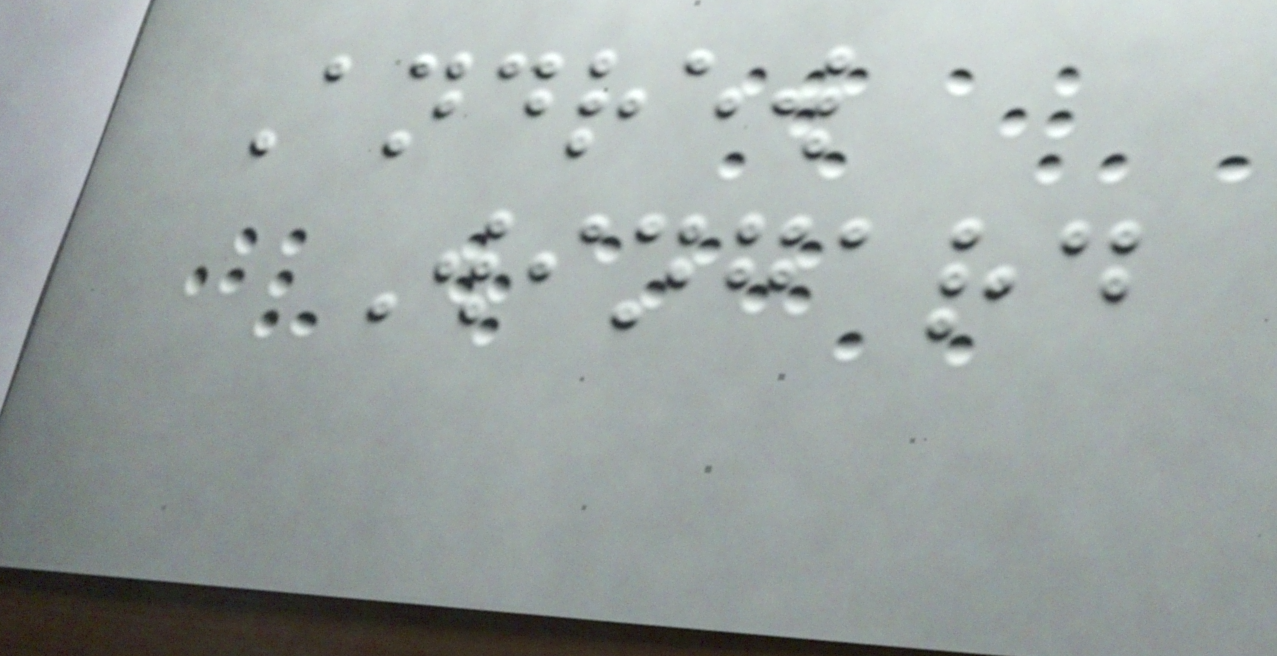Andrew
Wingard
